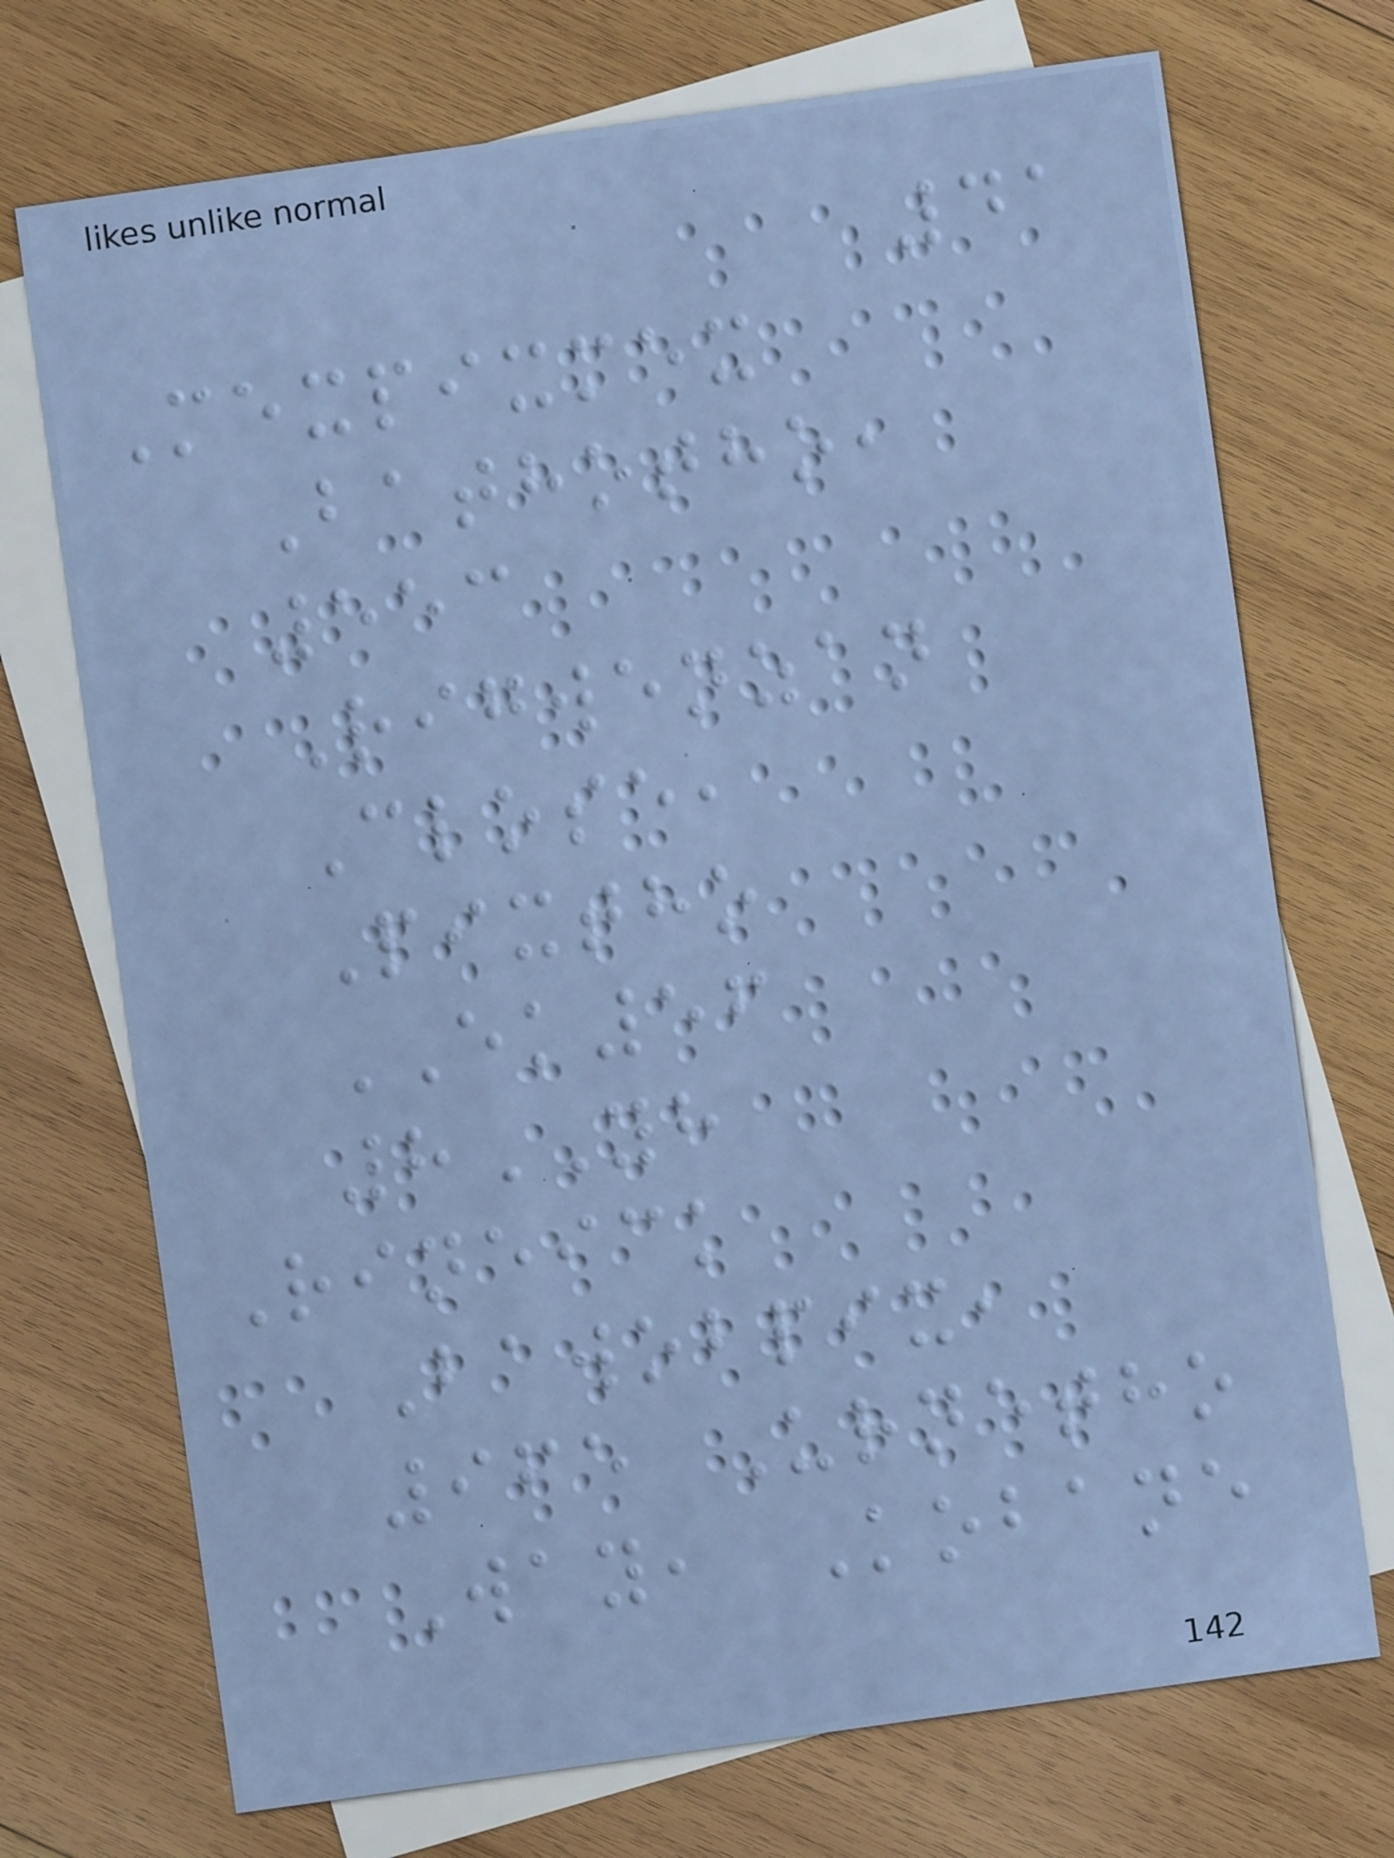41
Mexpixmex
Bathotho,
553
Rigwenzan
Close,
Pixtho
EK56
8YH
Rineick
Bawobpix,
965 Urnetho
Way, Kobane
